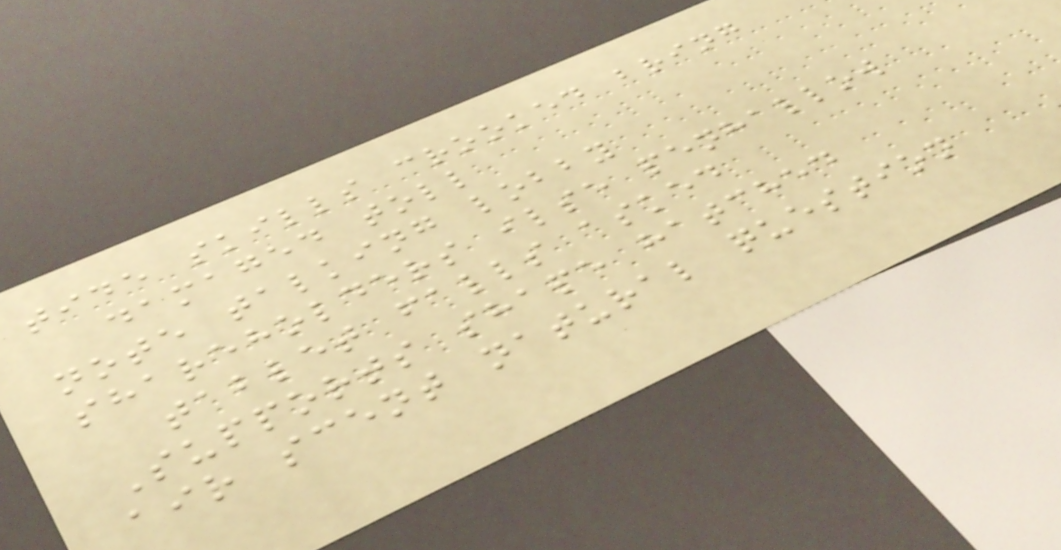tide skills crooked bring
damaged toll
note talking lobby
shareholders ilse penhallow
tablet falls asked
Supports shape hatched
air scent natural question
